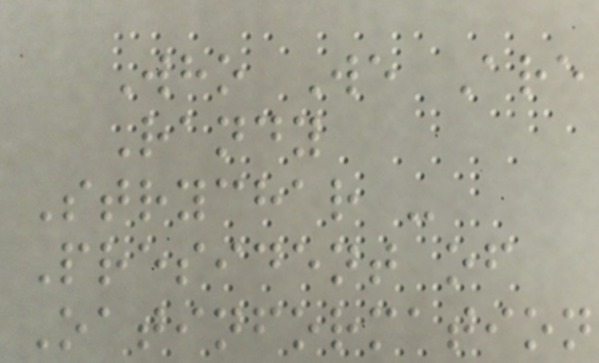Who We Are
Randy
Strychar -
President of
Oatinformation
